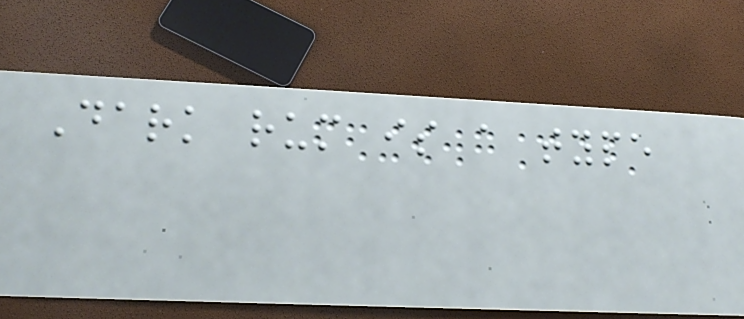Dark rum is a type
